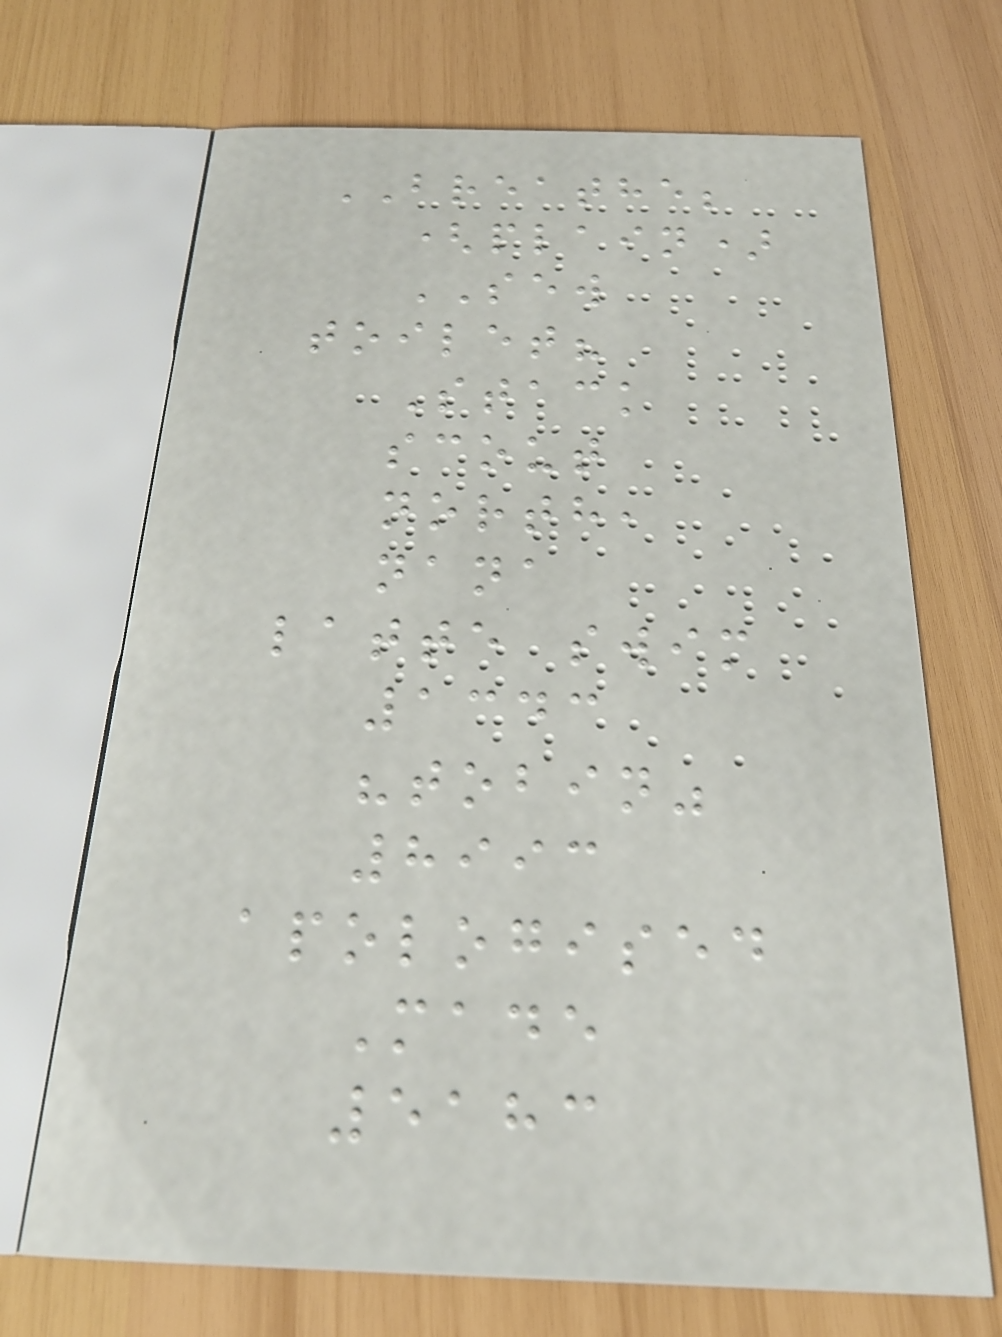BREATHE;
(plain)
SEW
toilet?
Stack
scout
north,
nana
latte swim
1343
"tobin"
8993
apologised
Made
5183
